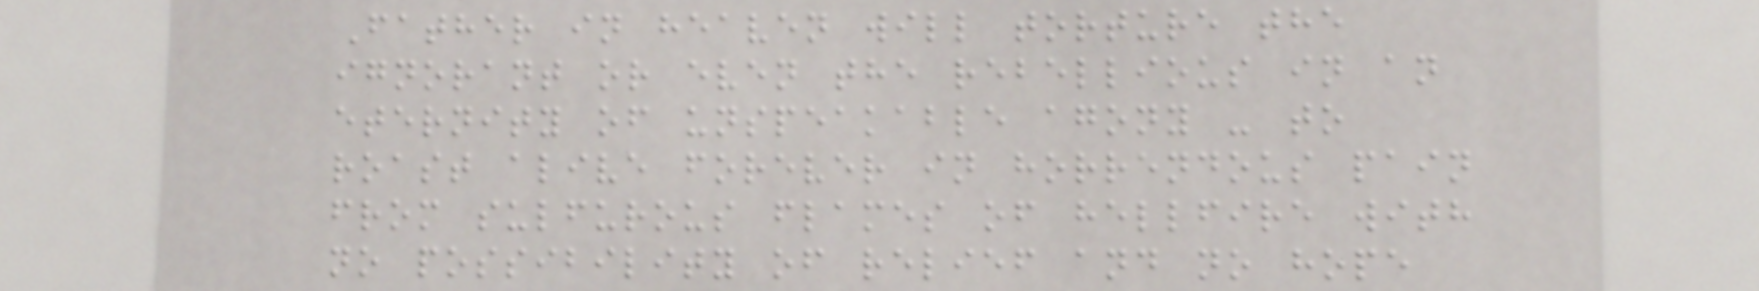Father in heaven will torture the
ignorant or even the rebellious in an
eternity of unspeakable agony - to
roast alive forever in horrendous pain
from sulfurous flames of hellfire with
no possibility of relief and no hope
